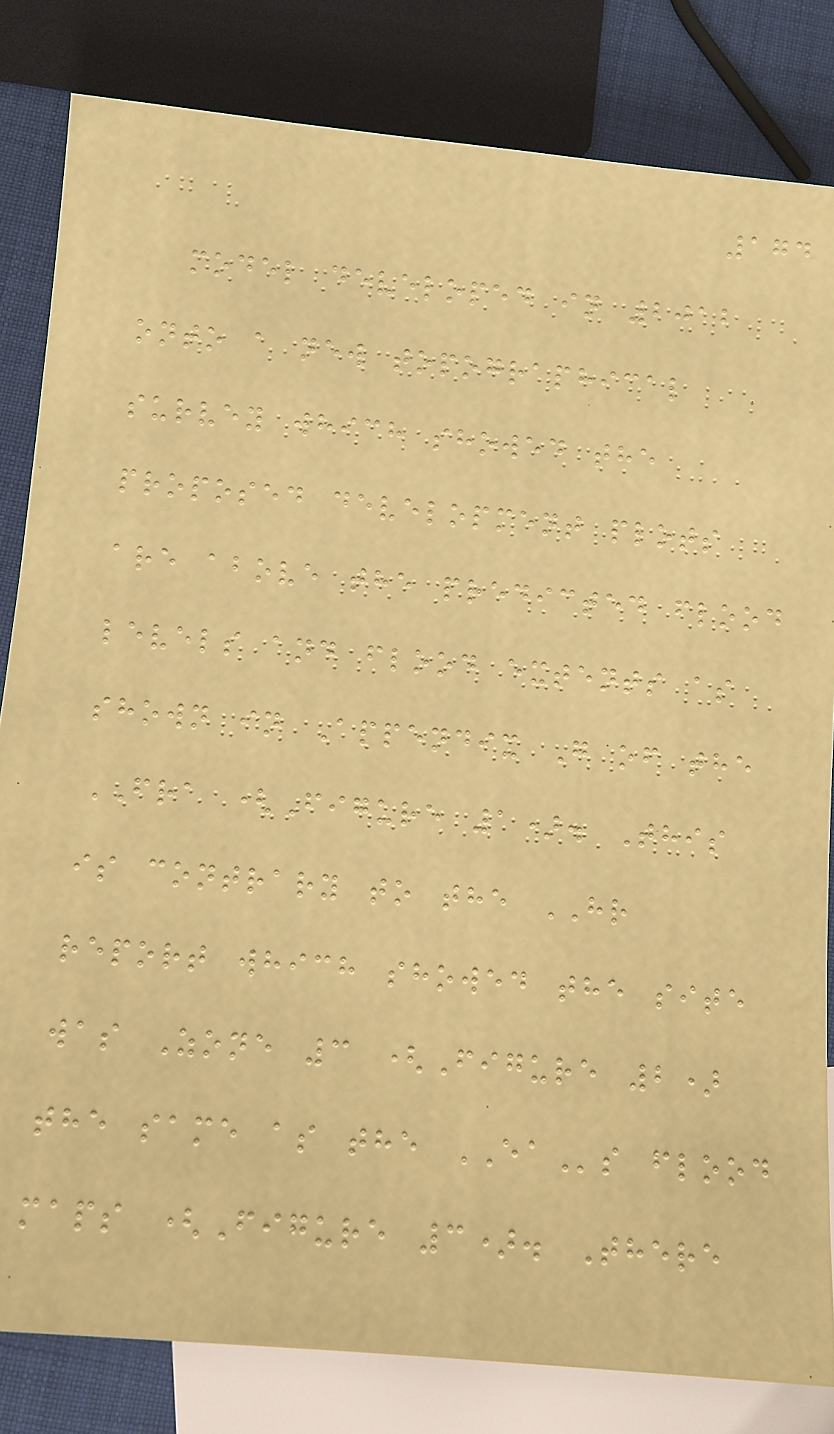174
model developed in 2012
onto a new topographical
survey which showed the
proposed development plots
are above the predicted flood
levels and flood extents as
shown in Appendix G of the
FRA (Figure 1). This
is contrary to the HR
report which showed the site
was Zone 3 (Figure 2)
the same as the EAs flood
maps (Figure 3). There
